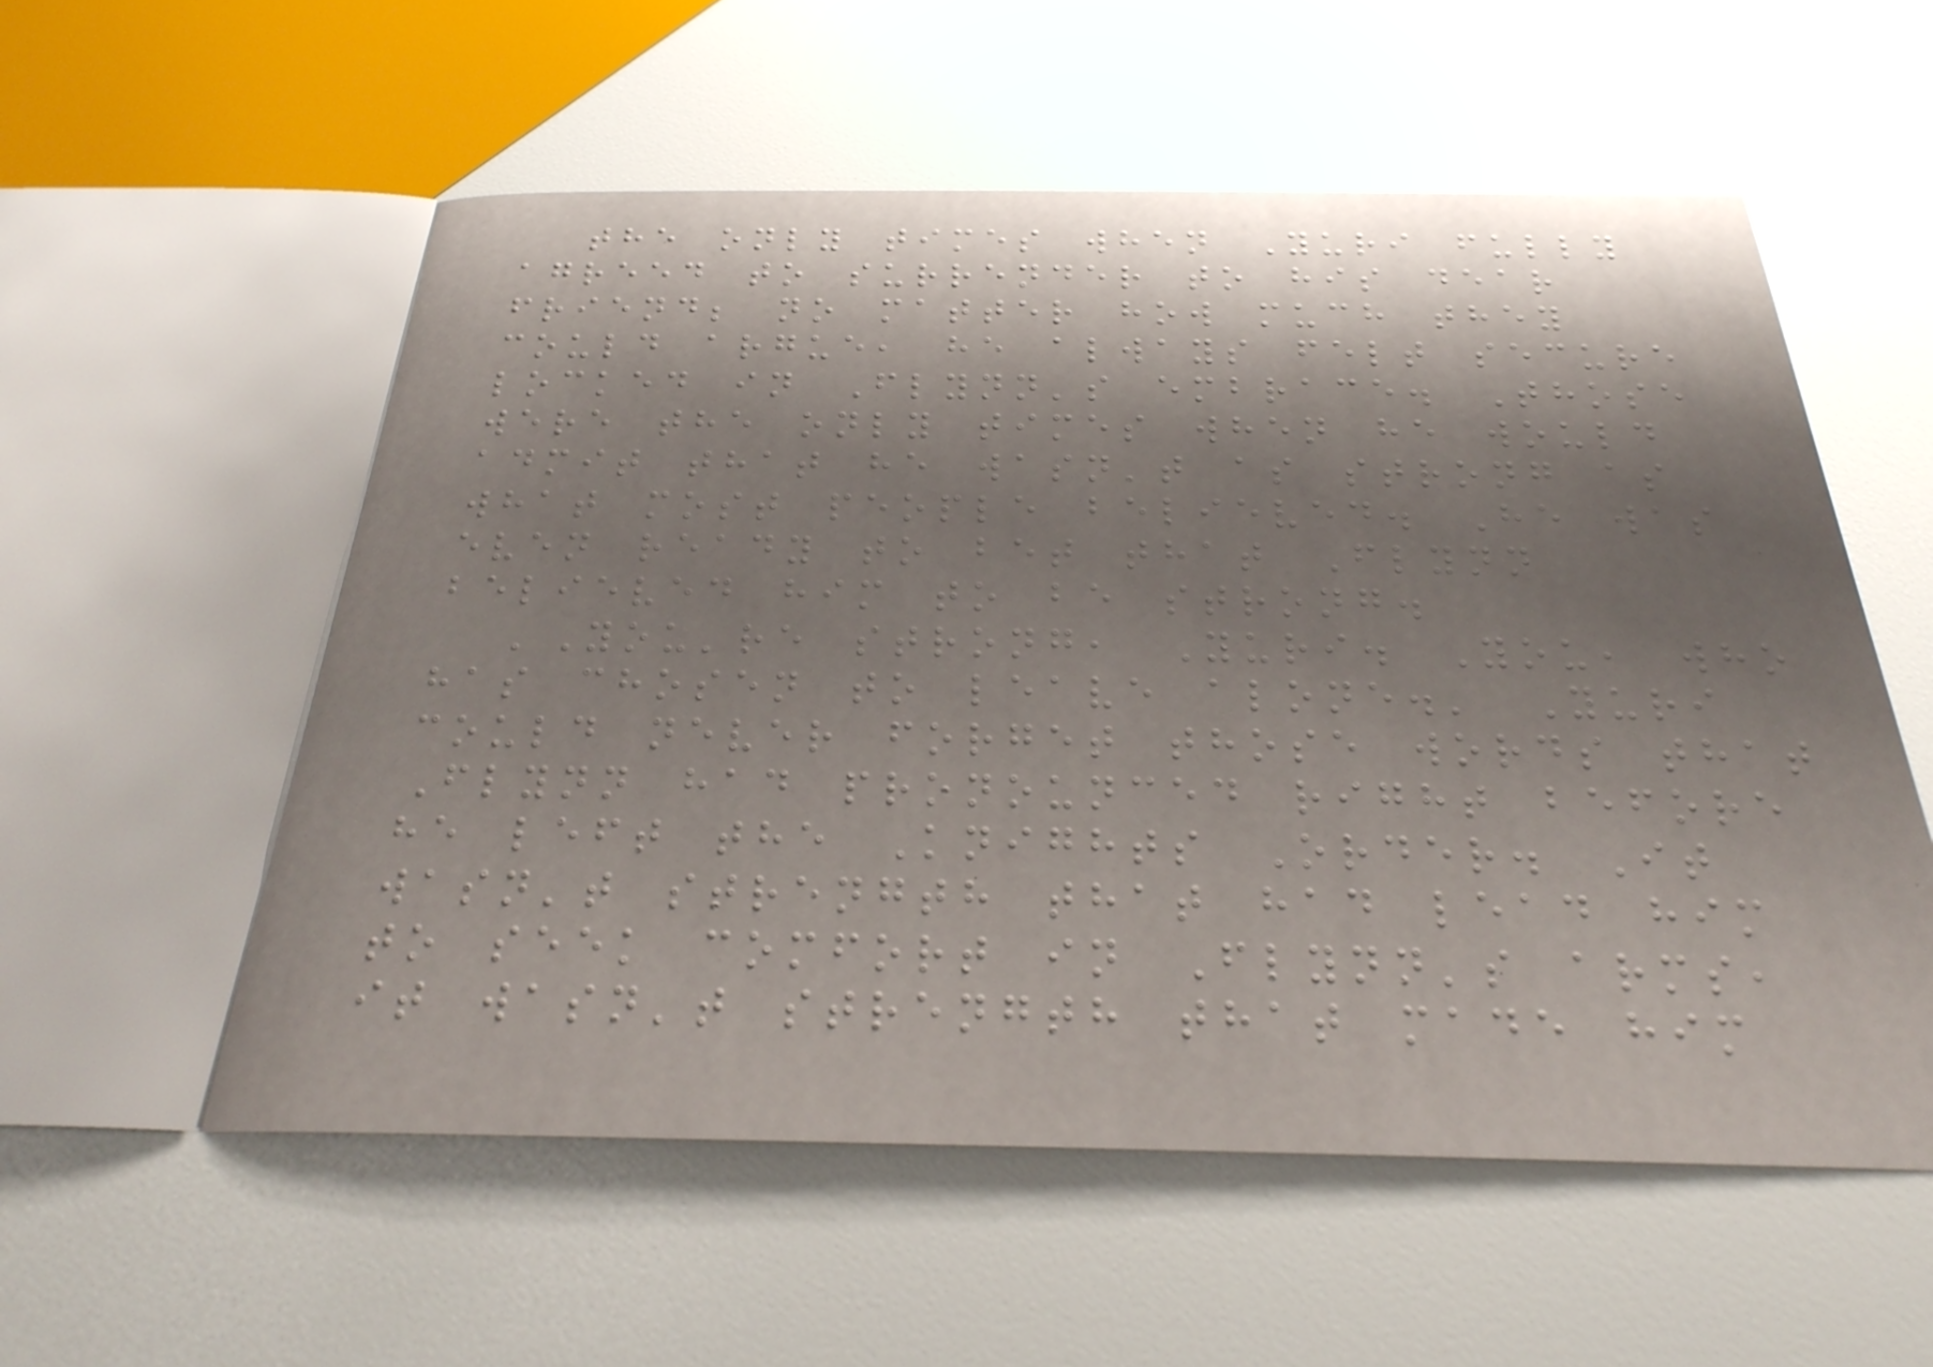the only times when Yuri fully
agreed to surrender to his dear
friend; no matter how much they
could argue, he always felt secure
locked in Flynn's embrace. Those
were the only times when he would
admit that he wasn't as strong as
what most people believed. He was
even ready to bet that Flynn
believed him to be strong.
'You're strong, Yuri. You, who
has chosen to leave alone.' Yuri
could never forget those words that
Flynn had pronounced right before
he left the Knights Order. It
wasn't strength that had lead him
to seek comfort in Flynn's arms,
it wasn't strength that made him
